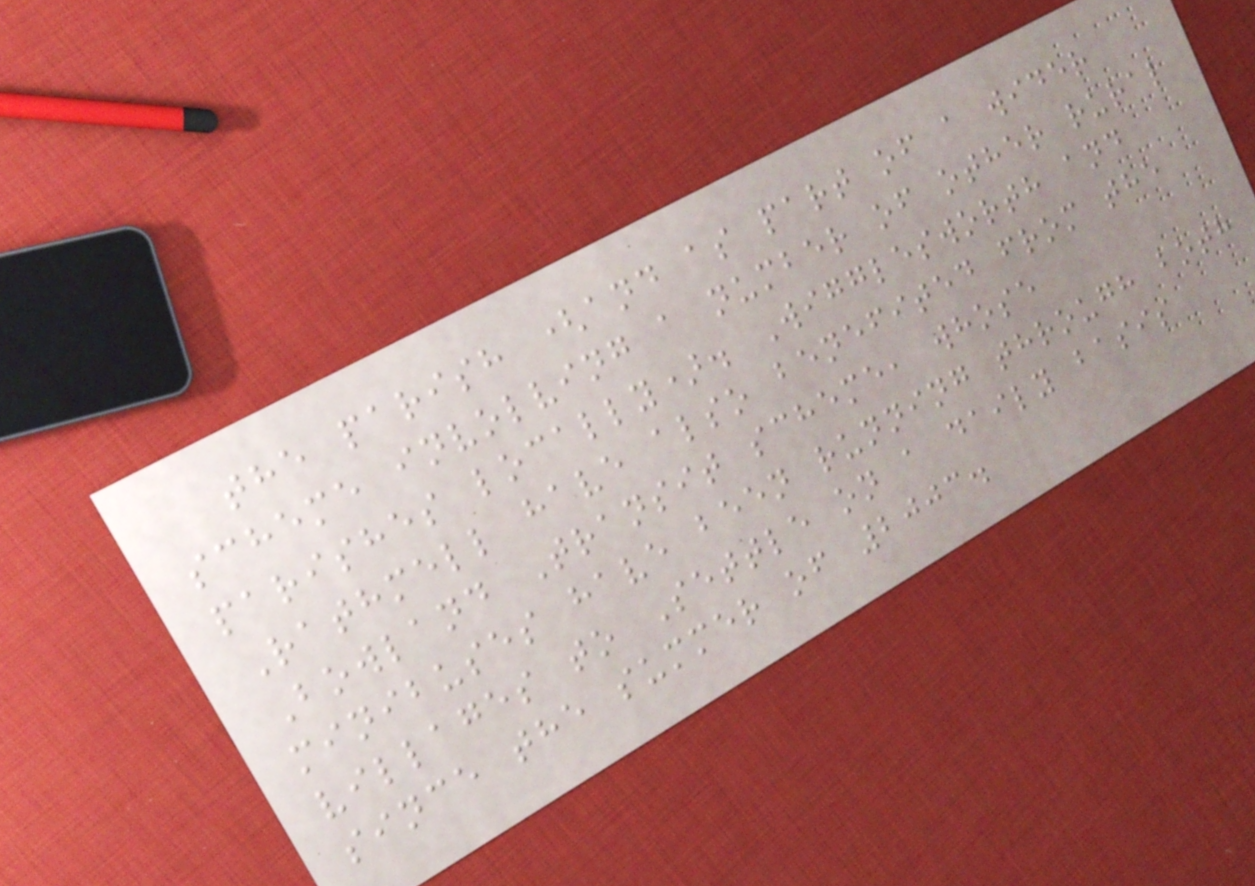the parish (and as part of a wider
scheme involving a number of other rural
parishes locally). Wigglesworth and
Rathmell have also benefited from the
Bowland Transit scheme, whose
minibuses have been running through both
villages to Settle on a daily basis
since the summer of 2003.
